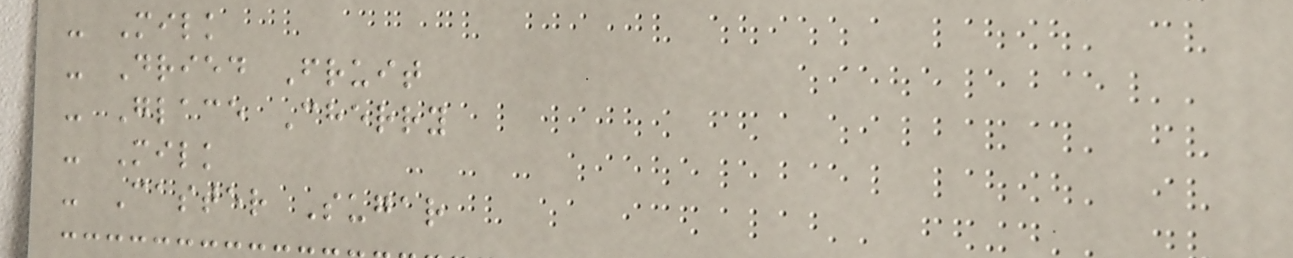- Milk
- Dried Fruit
- Glace Cherry
- Milk
- Caster Sugar
